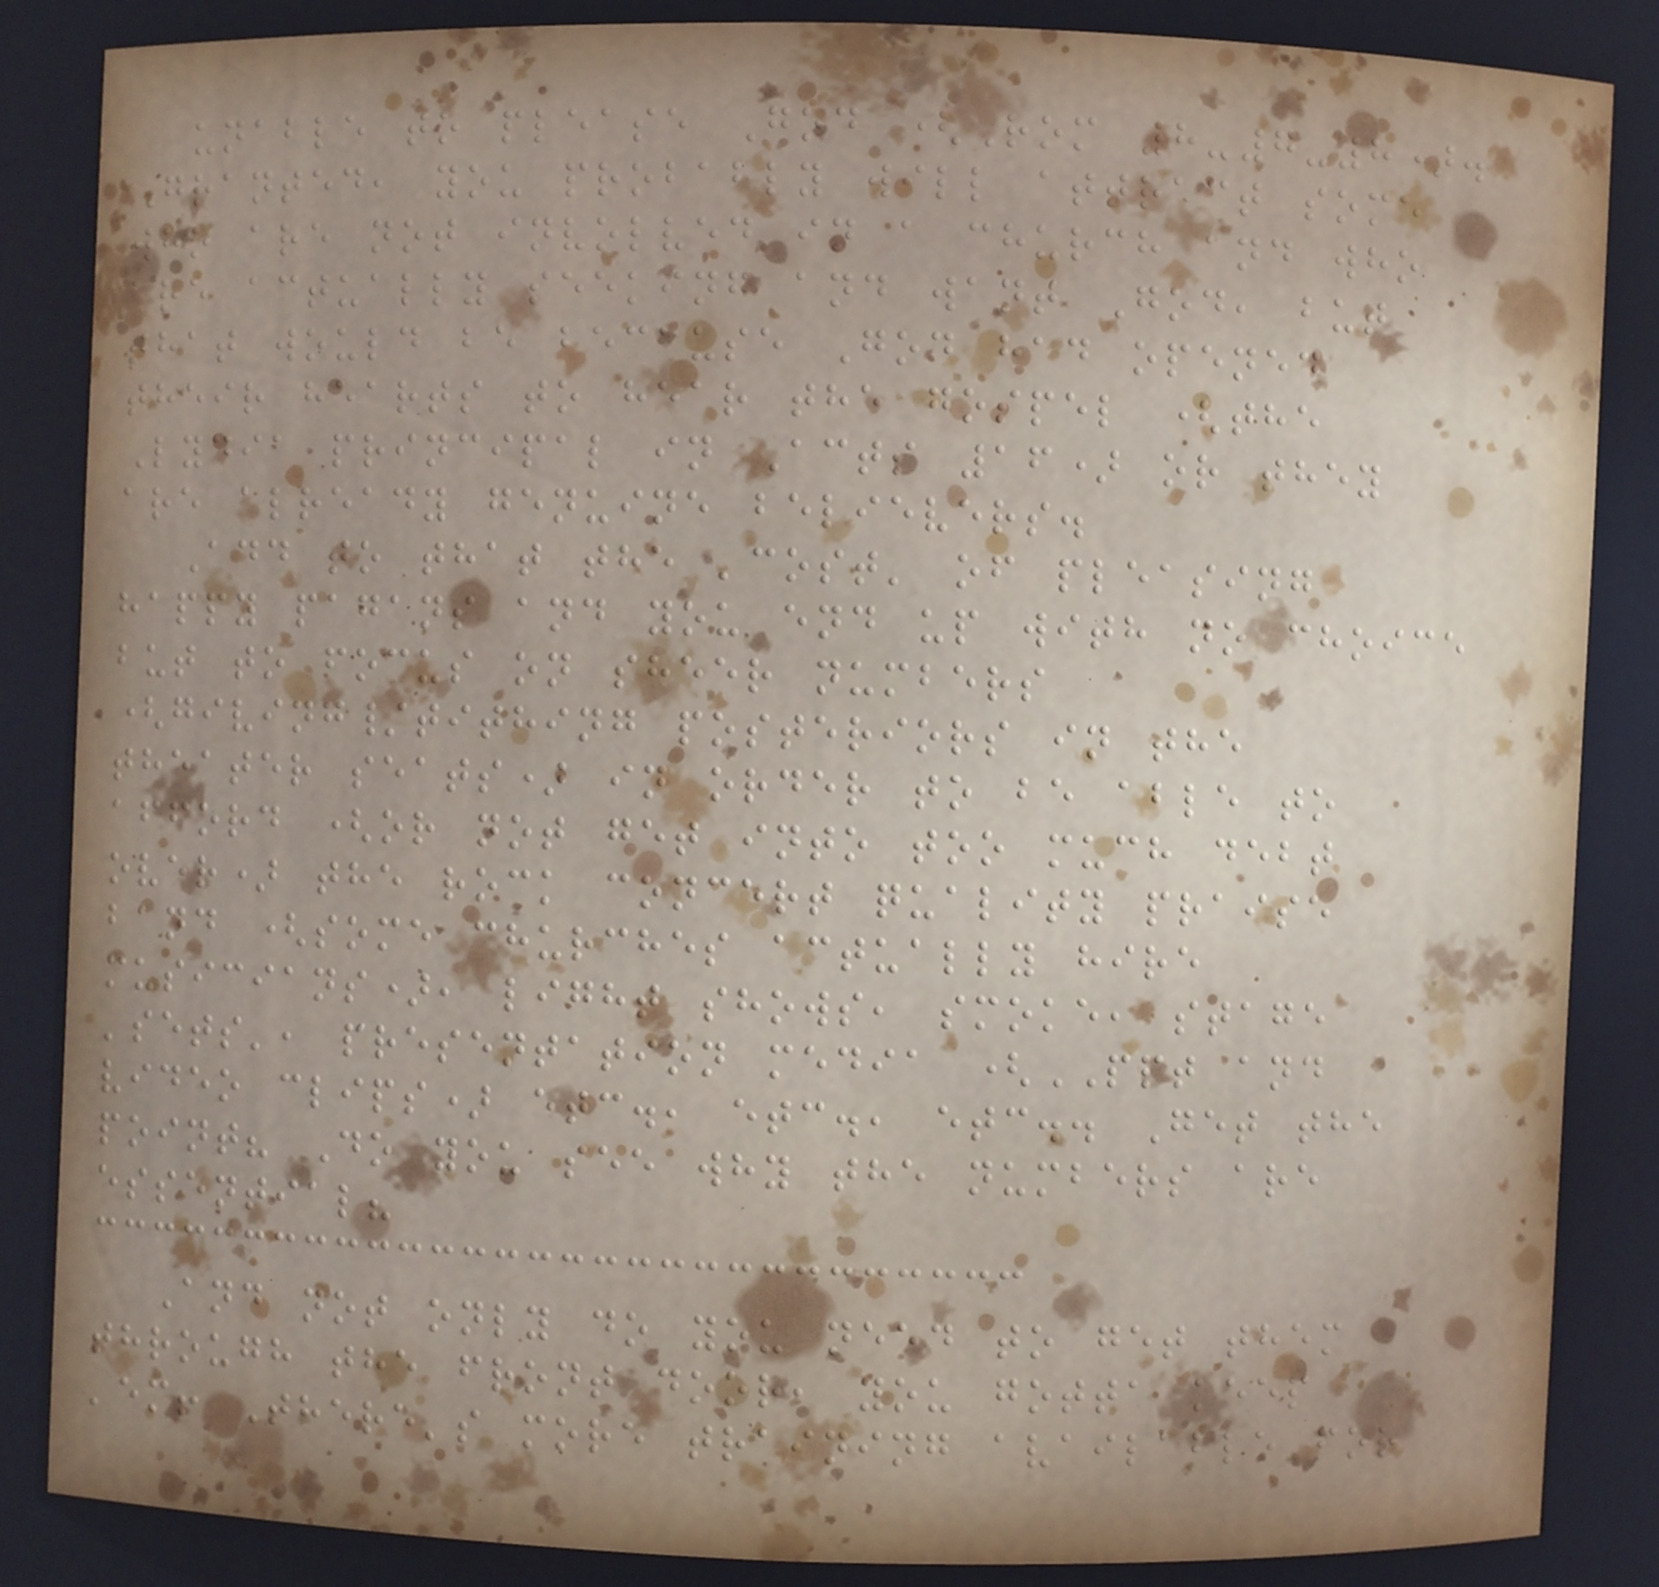unable to please God (Rom 8-7-8).
Granted, you probably will attract some
who are not involved in a church and who
are actually seeking and want God, but
that would be because God had opened
their hearts to hear the gospel (the
Lydia principal in Acts 16) or they
are already genuine believers.
Add to that the 'cost' of pleasing
happy pagans and you end up with no choice
but to focus on sheer numbers
(giving/tithing posteriors in the
theater seats) in order to be able to
afford (or not get into too much debt
over) the rock concert quality praise
band (some churches actually hire
musicians), light shows, smoke, stage
'sets', presentation media (PPT and
video clips) etc., etc., etc.. Get the
point? Do you see why the numbers are
essential?
And not only do you need to get them
through the front door, you gotta keep
'em! There's more training available for
